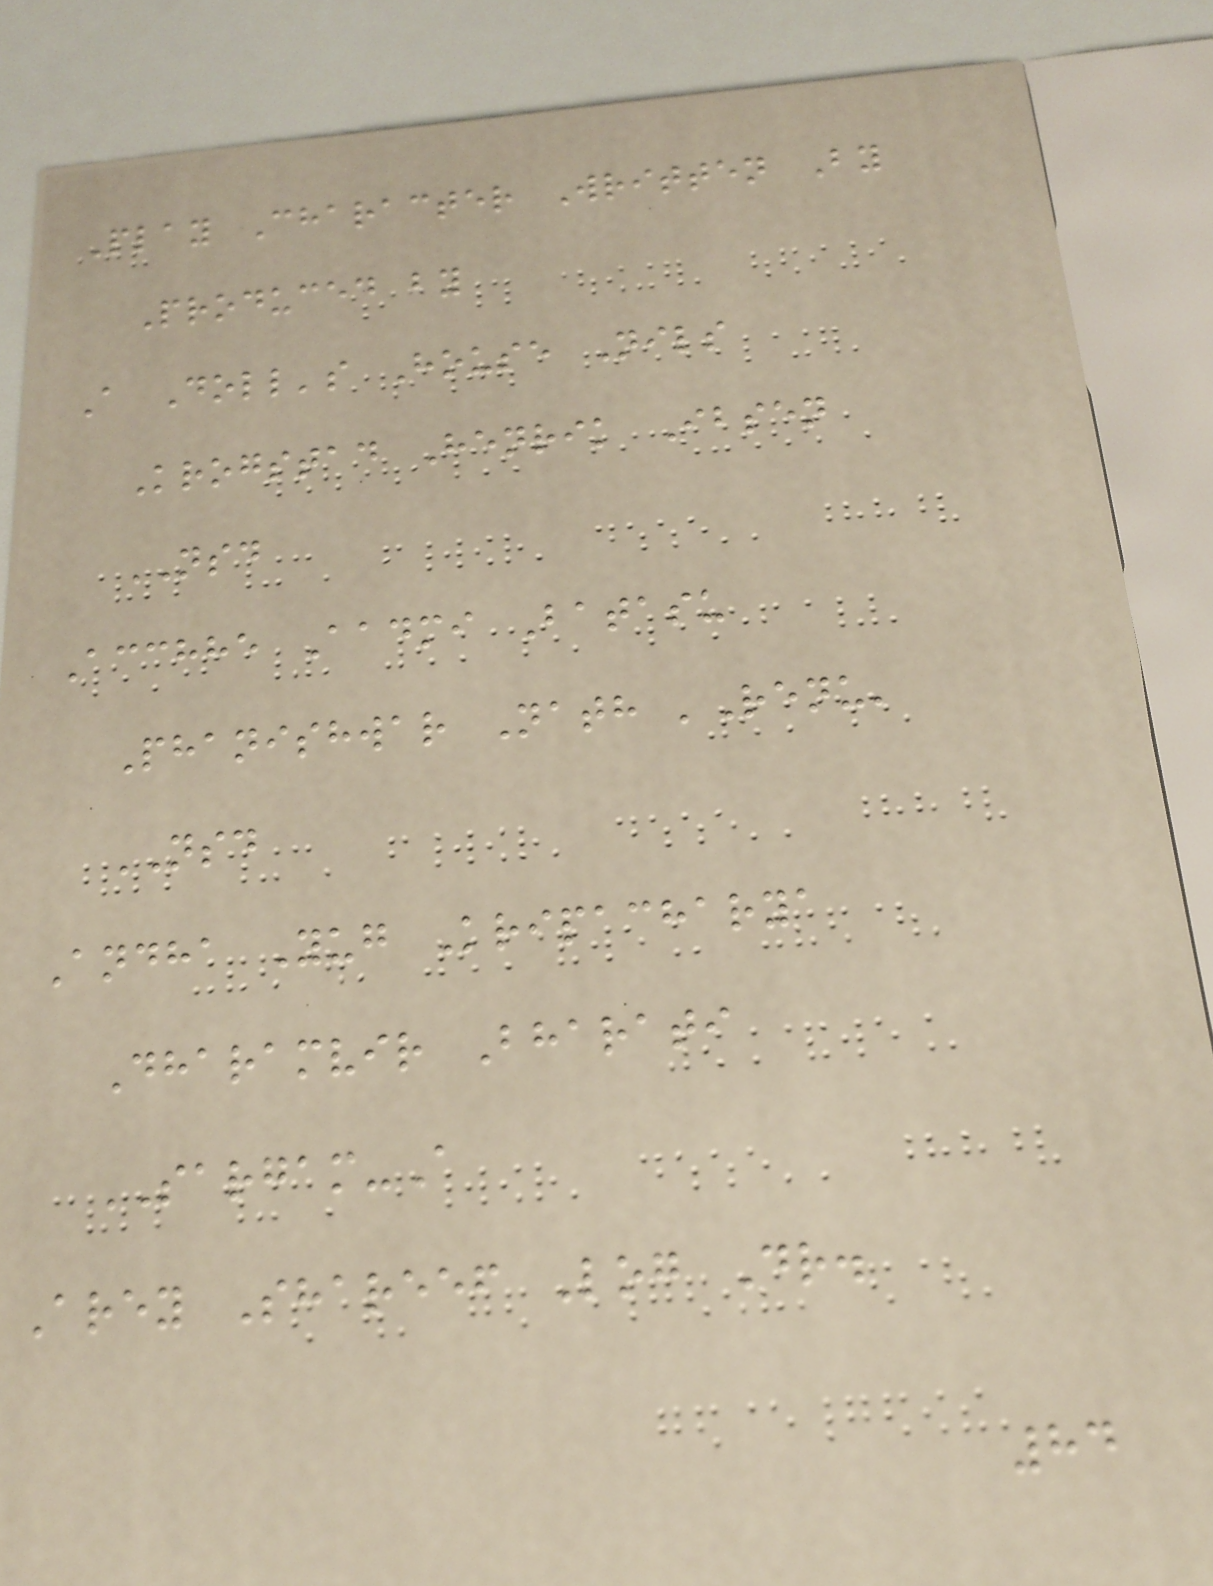Play Character Written By
Produced by
A Doll's House Nils
Krogstad Henrik Ibsen
NSD
Acchhe Aadmi Batasu
Phanishwar Nath 'Renu'
NSD
Andha Yug Kripacharya
Dharamvir Bharati
SARGAM-A
Arey Shareef Log Dr.
84
